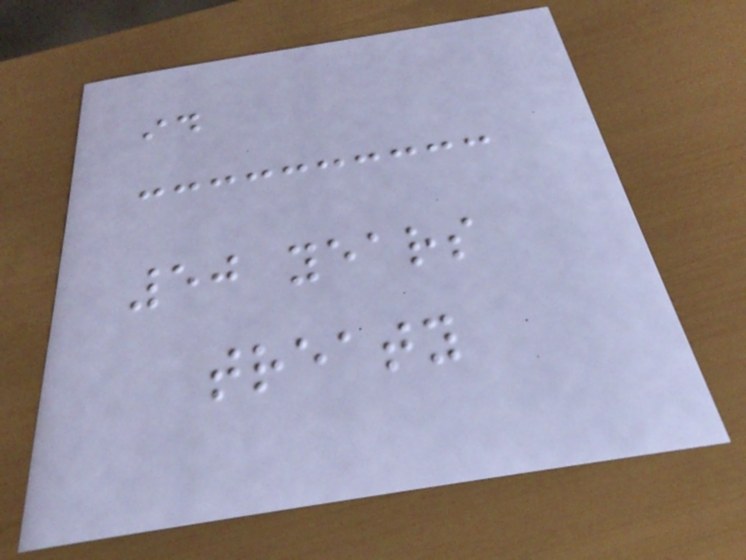id
50 years
treaty
